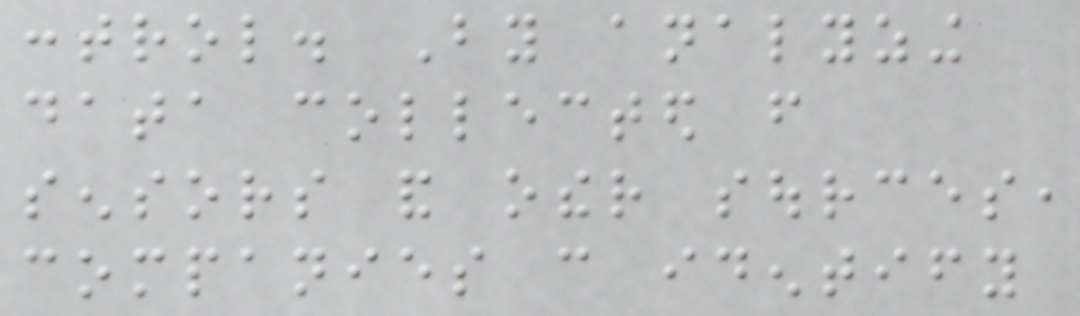control. By analyzing
data collected from
sensors and other sources,
companies can identify
